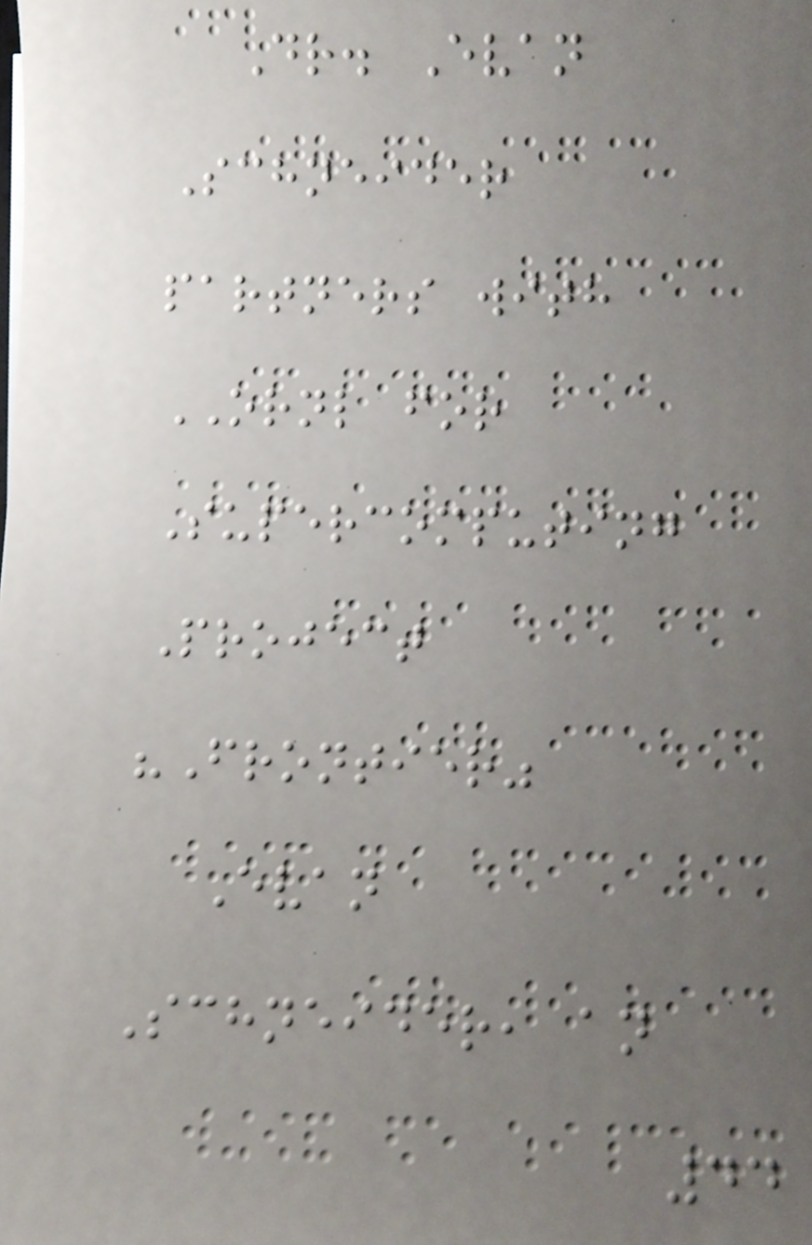Dr. Evan
Schneider
partners with
ORNL for
Supercomputing
Project
"Frontier"
Evan
Schneider, an
44
